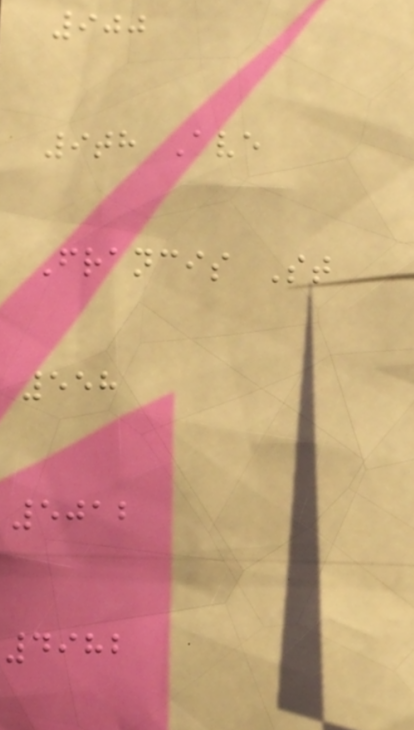900
9th Ave
Francis St
558
5012
4982
